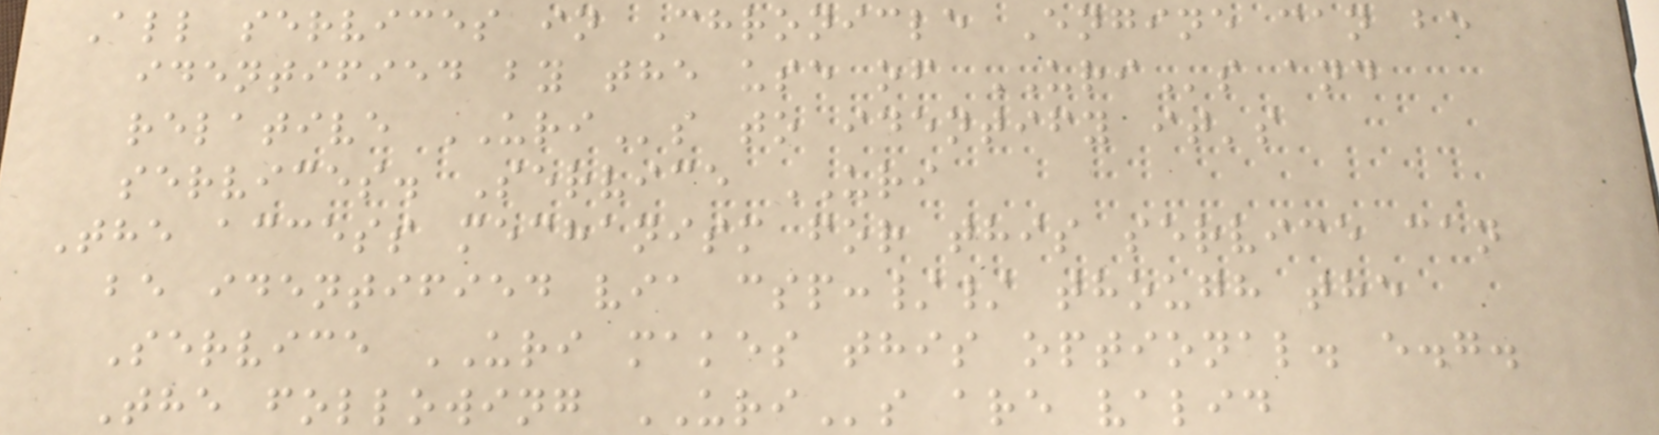All services in Chronicle Engine can be
identified by the use of URIs and
relative URIs to identify it's
services. Service URI
The access mechanism for this service can
be identified via csp:// though the
Service URI makes this optional. e.g.
The following URIs are valid
